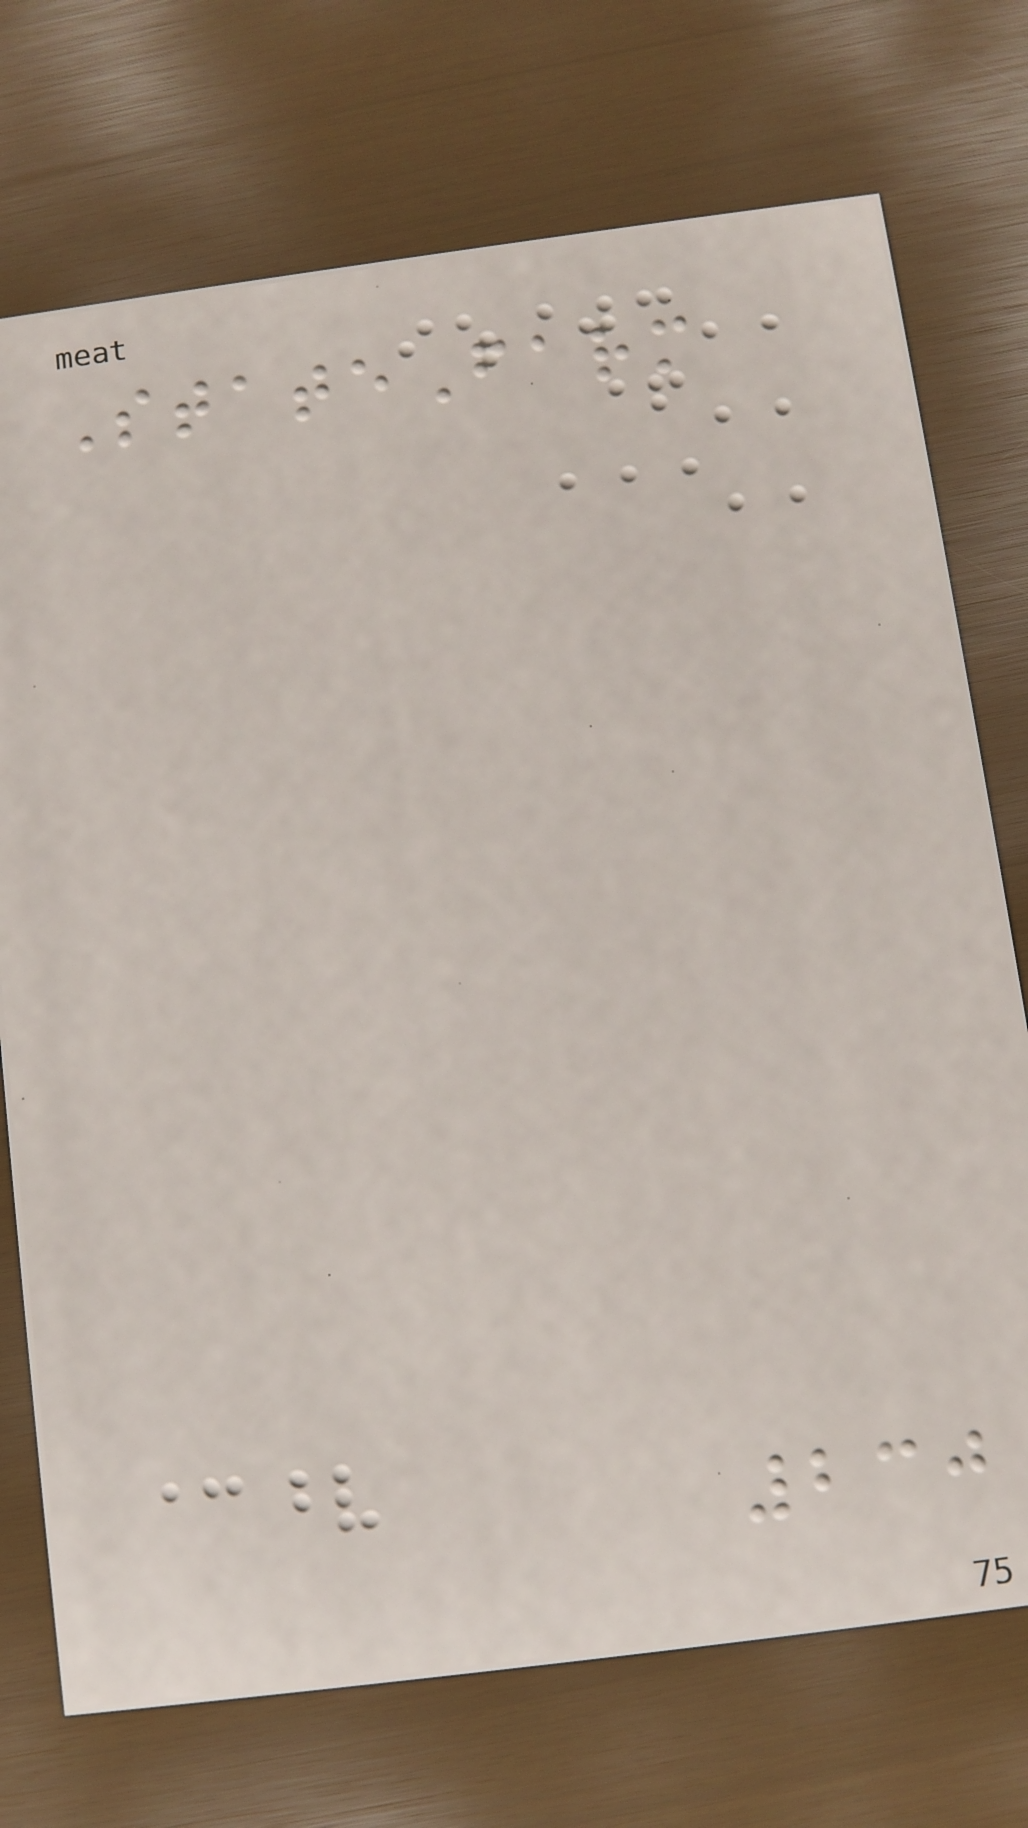StateFarm
230
